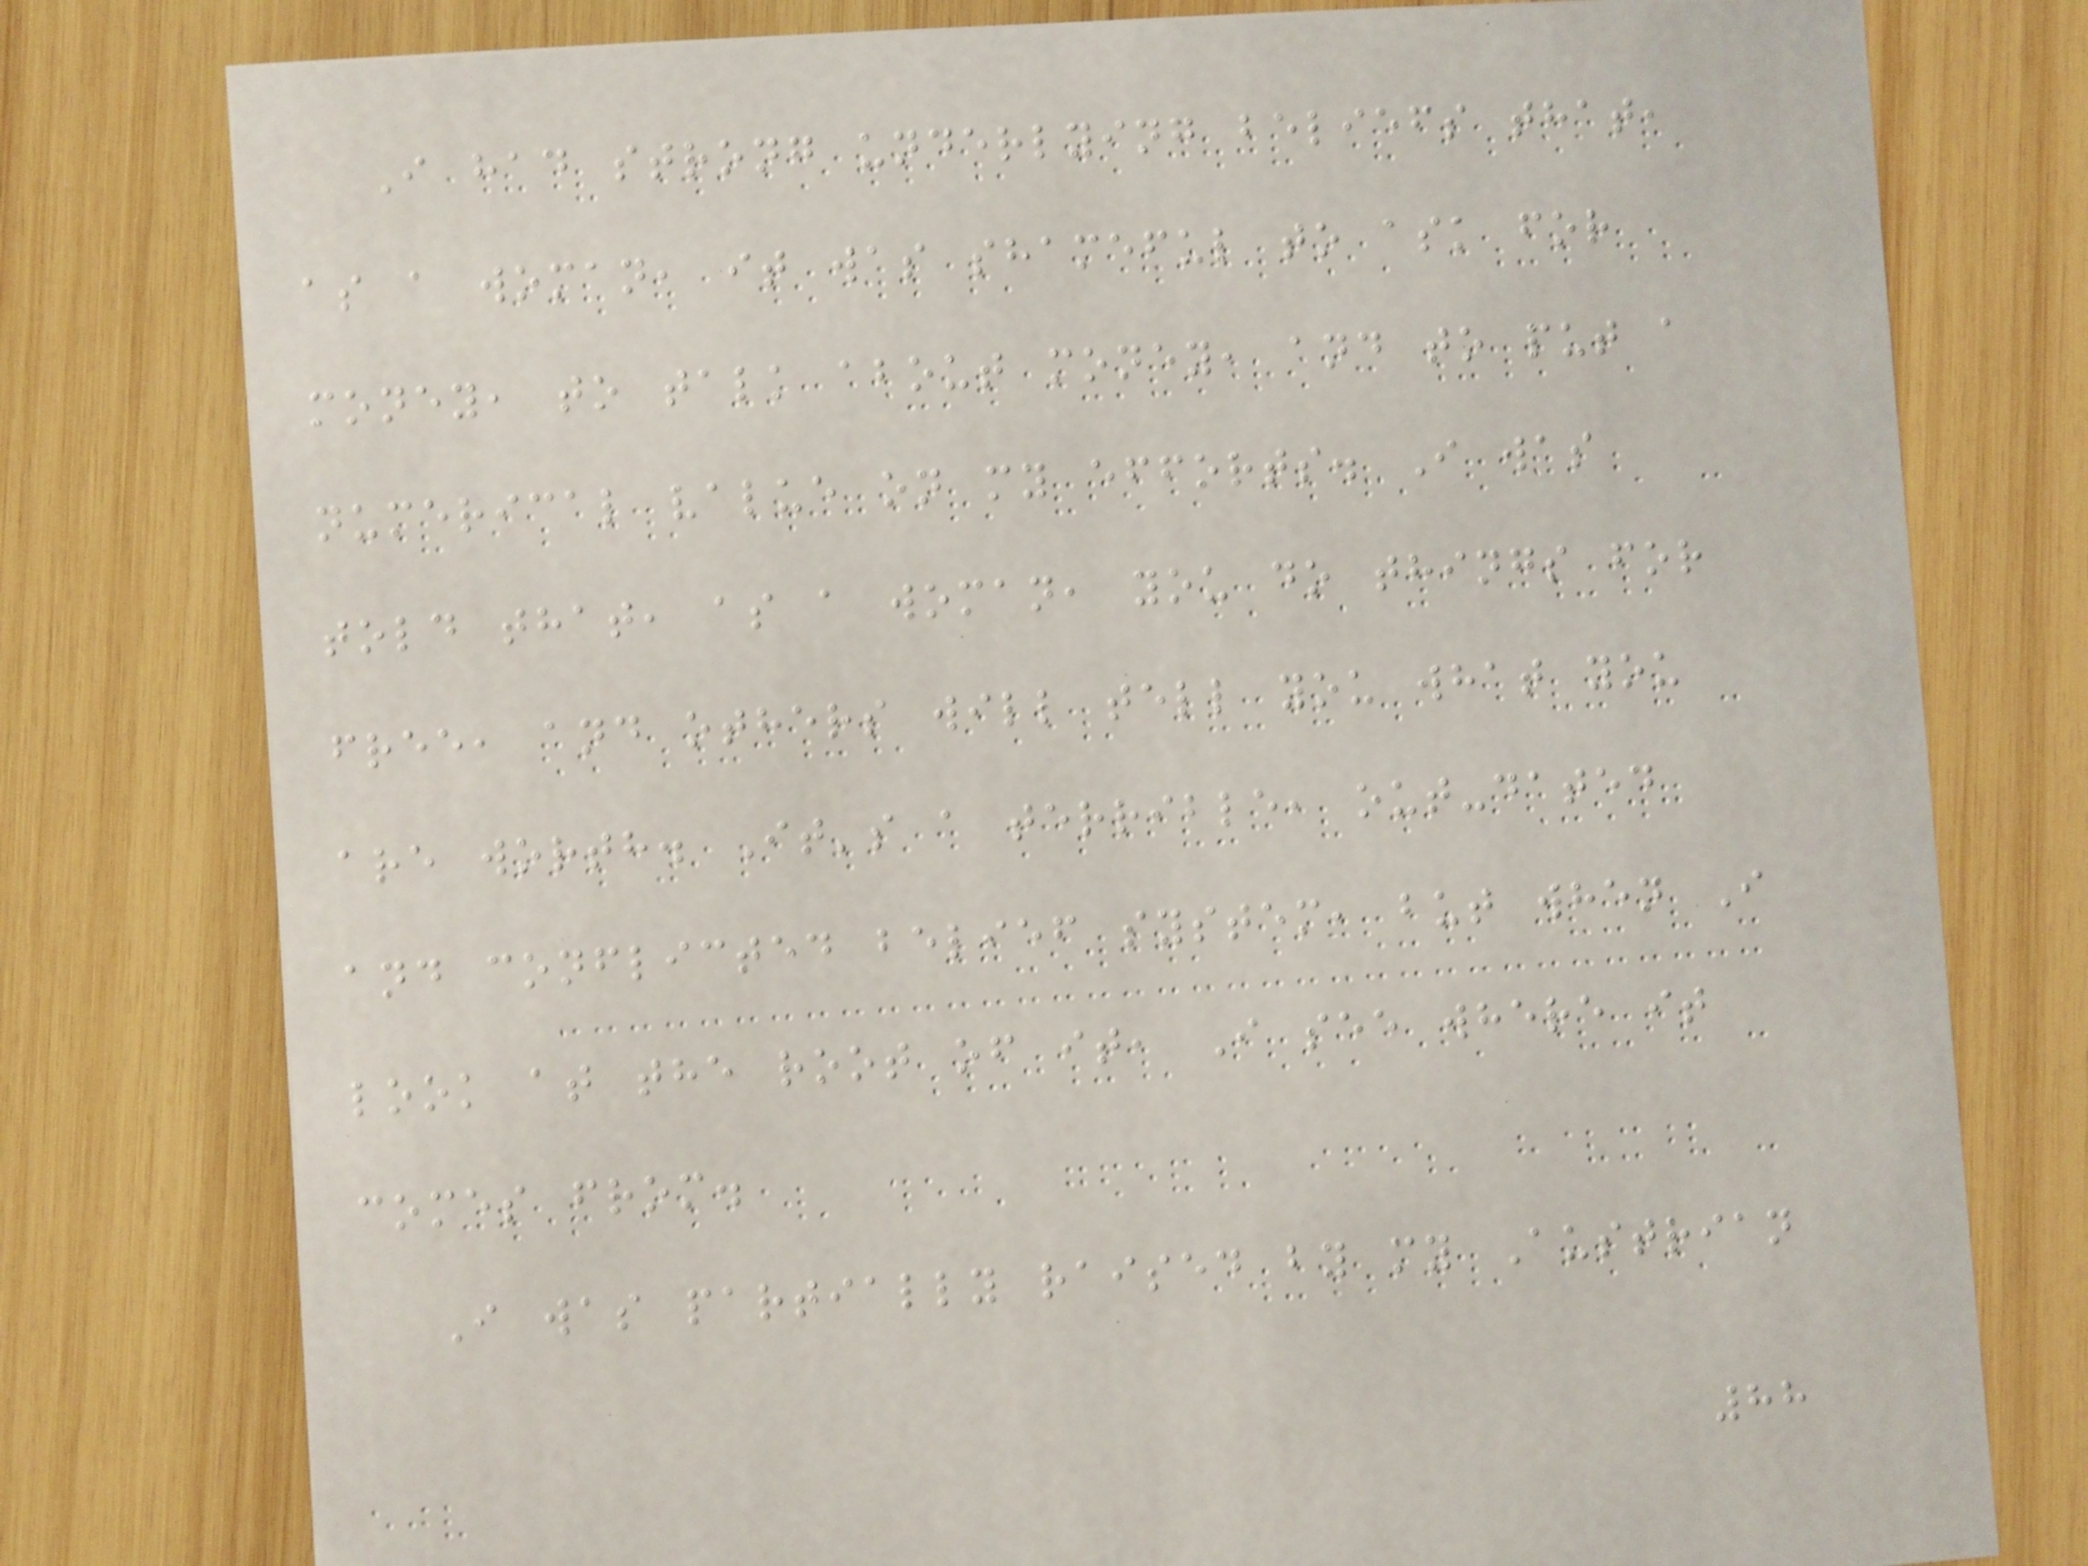I had strong underlying beliefs that,
as a woman, it was shameful to ask for
money, to talk about money, and to put a
numerical value on my efforts. I was
told that, as a woman, you do things for
free, and others will tell you what you
are worth. It's a terrible, out-dated
and conflicted belief system, but when I
look at the root of it, I see where it
comes from.
I was partially raised by my Austrian
88
